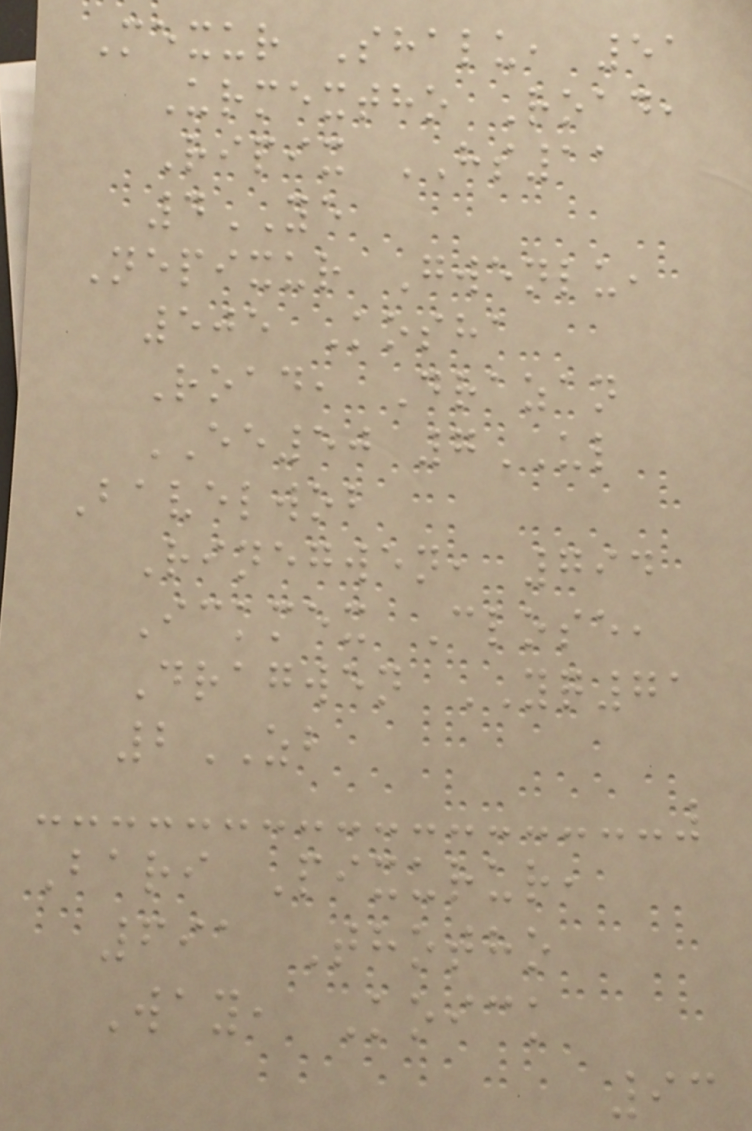Mexur Shalu, 51
Urmextho Road,
Ripix HS11
4YE
Nepixur Gwenlu,
505 Kosha
Road, Drazan
EE50 7UL
Bavelwob
Rinegwen, 794
Ickmex Close,
Dragwen YQ71
2ZB
Bari Pixurur,
691 Thotho
Way, Koick
93
